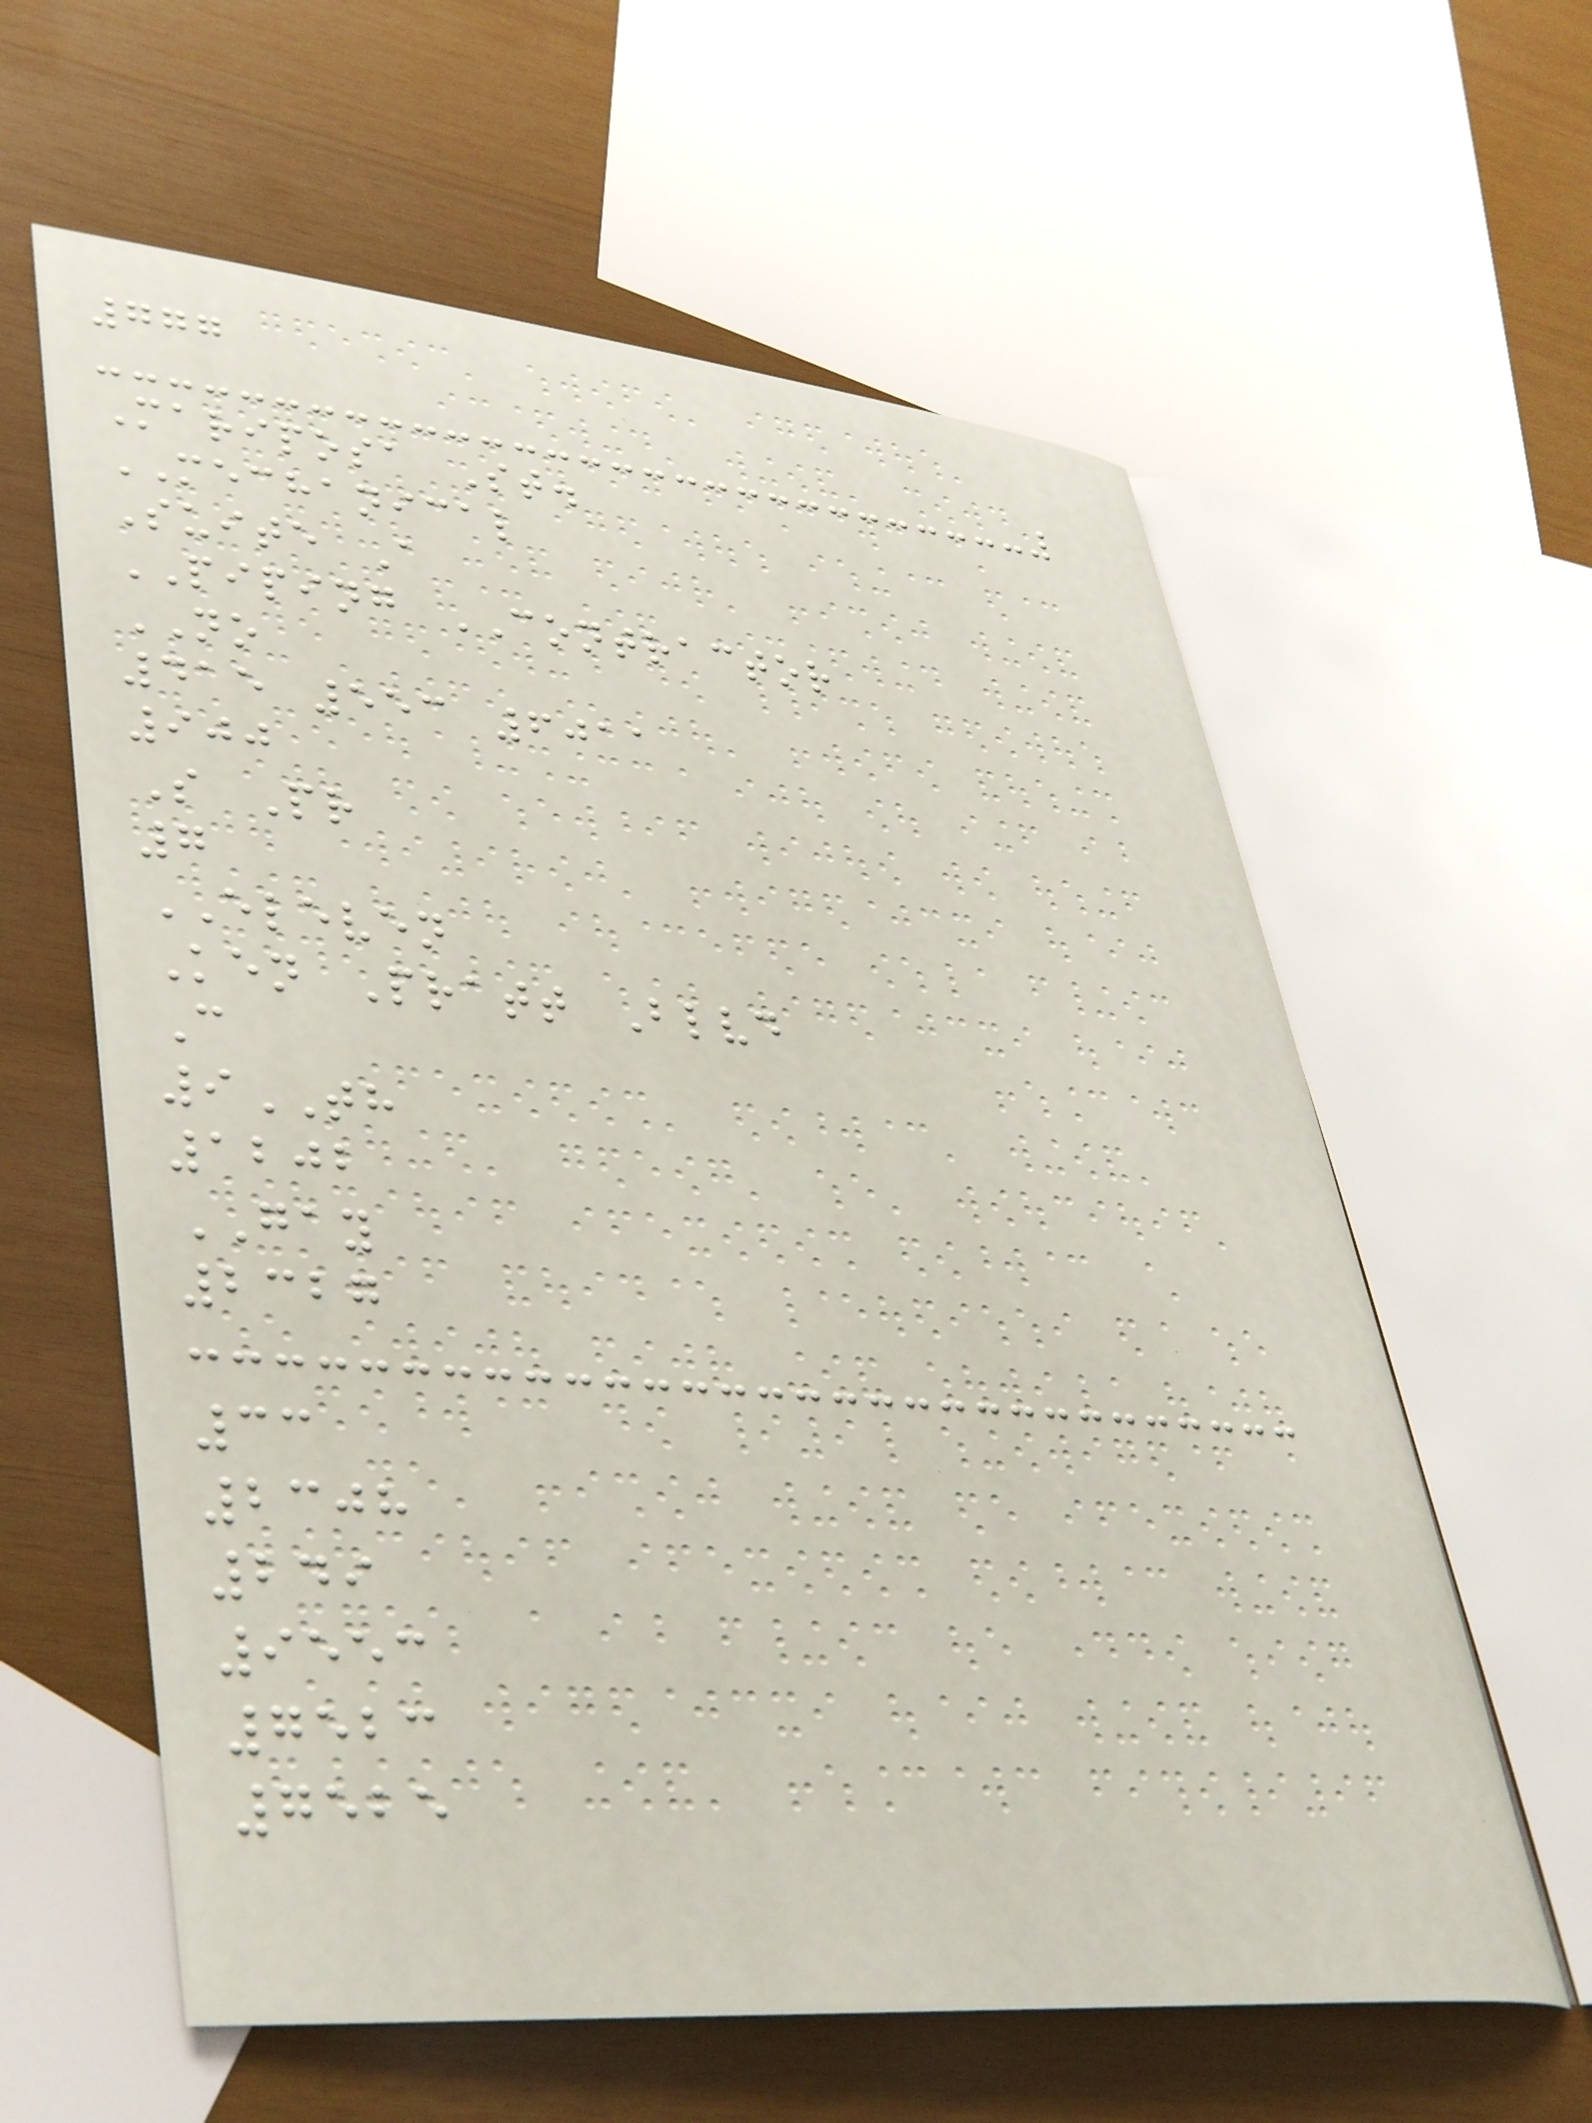777
Mariposa St.
MECHANICAL
Suite A
PIPING CONTRACTOR
NO
415 553 6011
900
S Pr
7
ELEVEN
Ken Pratt Blvd
C
9TH
1202
GAY
2327
33
2308
249
9553
7523
7525
